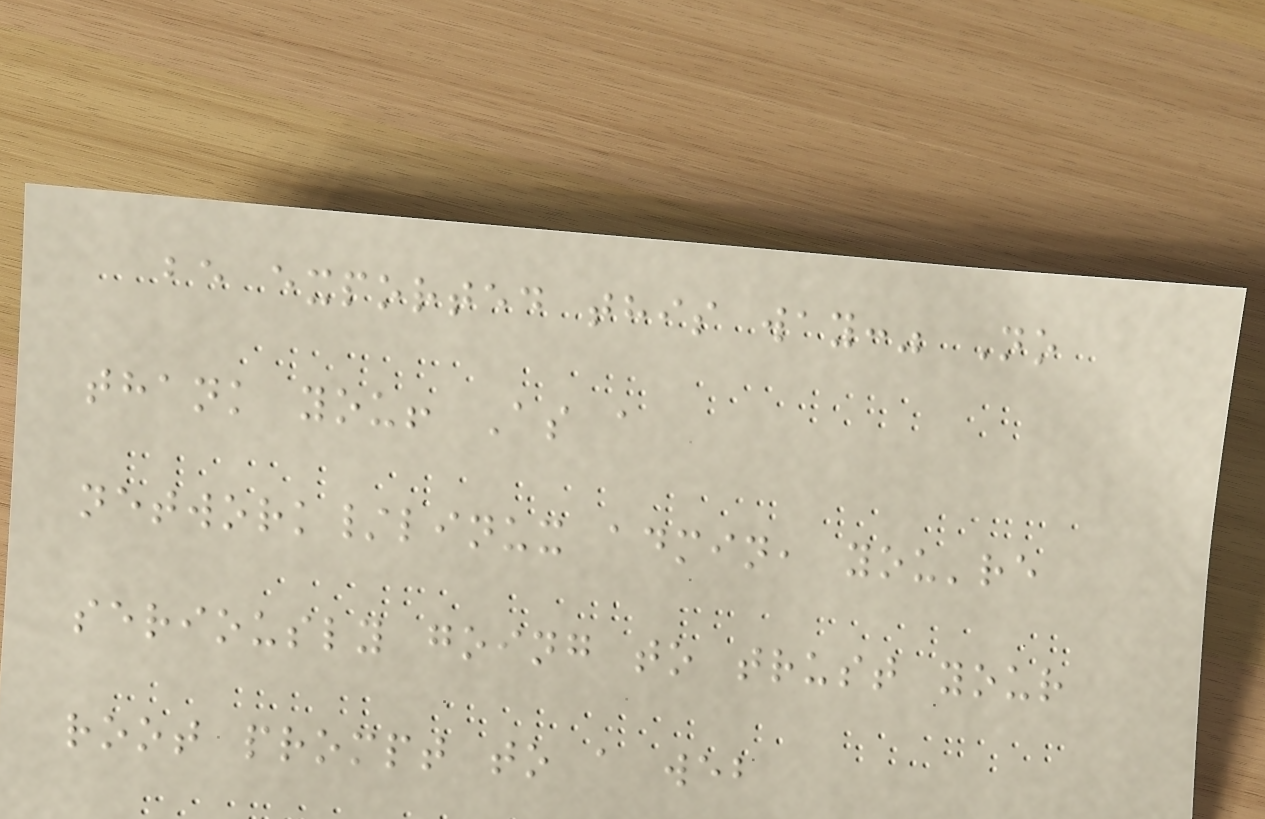be exported this way:" No
thank you! As a
network/linux admin, you're
seriously going to trust your
root prompt to a web
